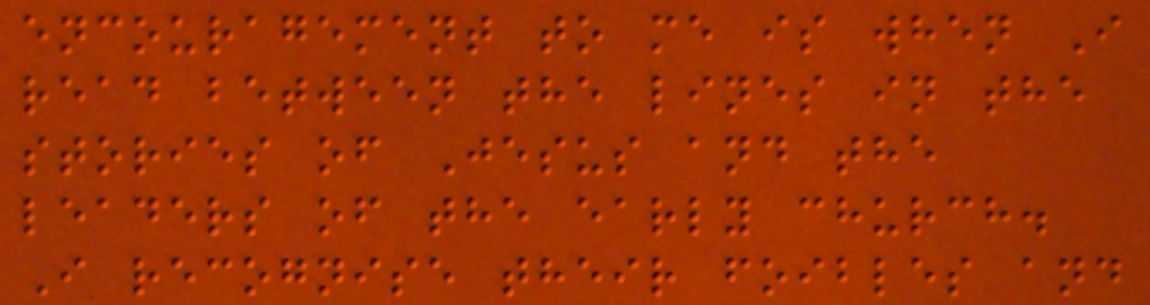encouragement to me is when I
read between the lines in the
stories of Jesus and the
leaders of the early church.
I recognise their foibles and
